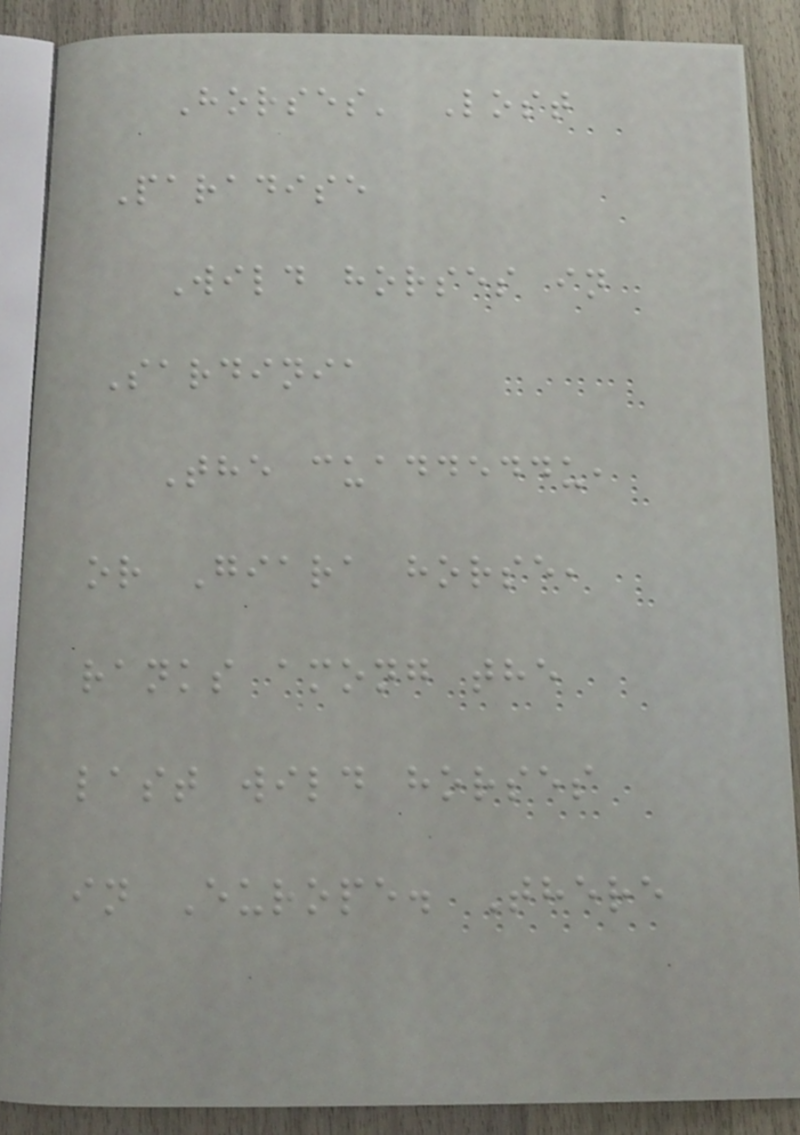Horses' Lost
Paradise
Wild horses in
Sardinia
The cuaddeddu,
or Giara horse,
ranks among the
last wild horses
in Europe. There
